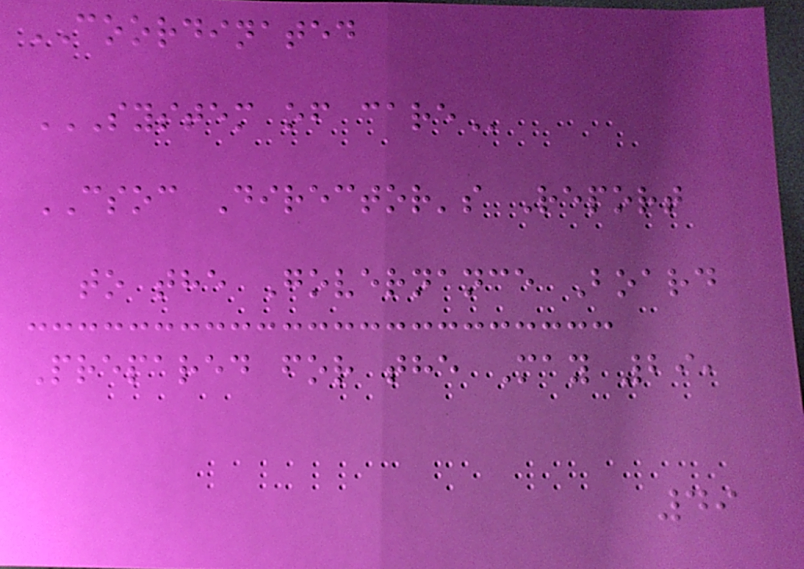COORDINATED
SYSTEM OF CARE
CSOC Director's Report
to the Governance Board
Prepared for the May 29,
49
